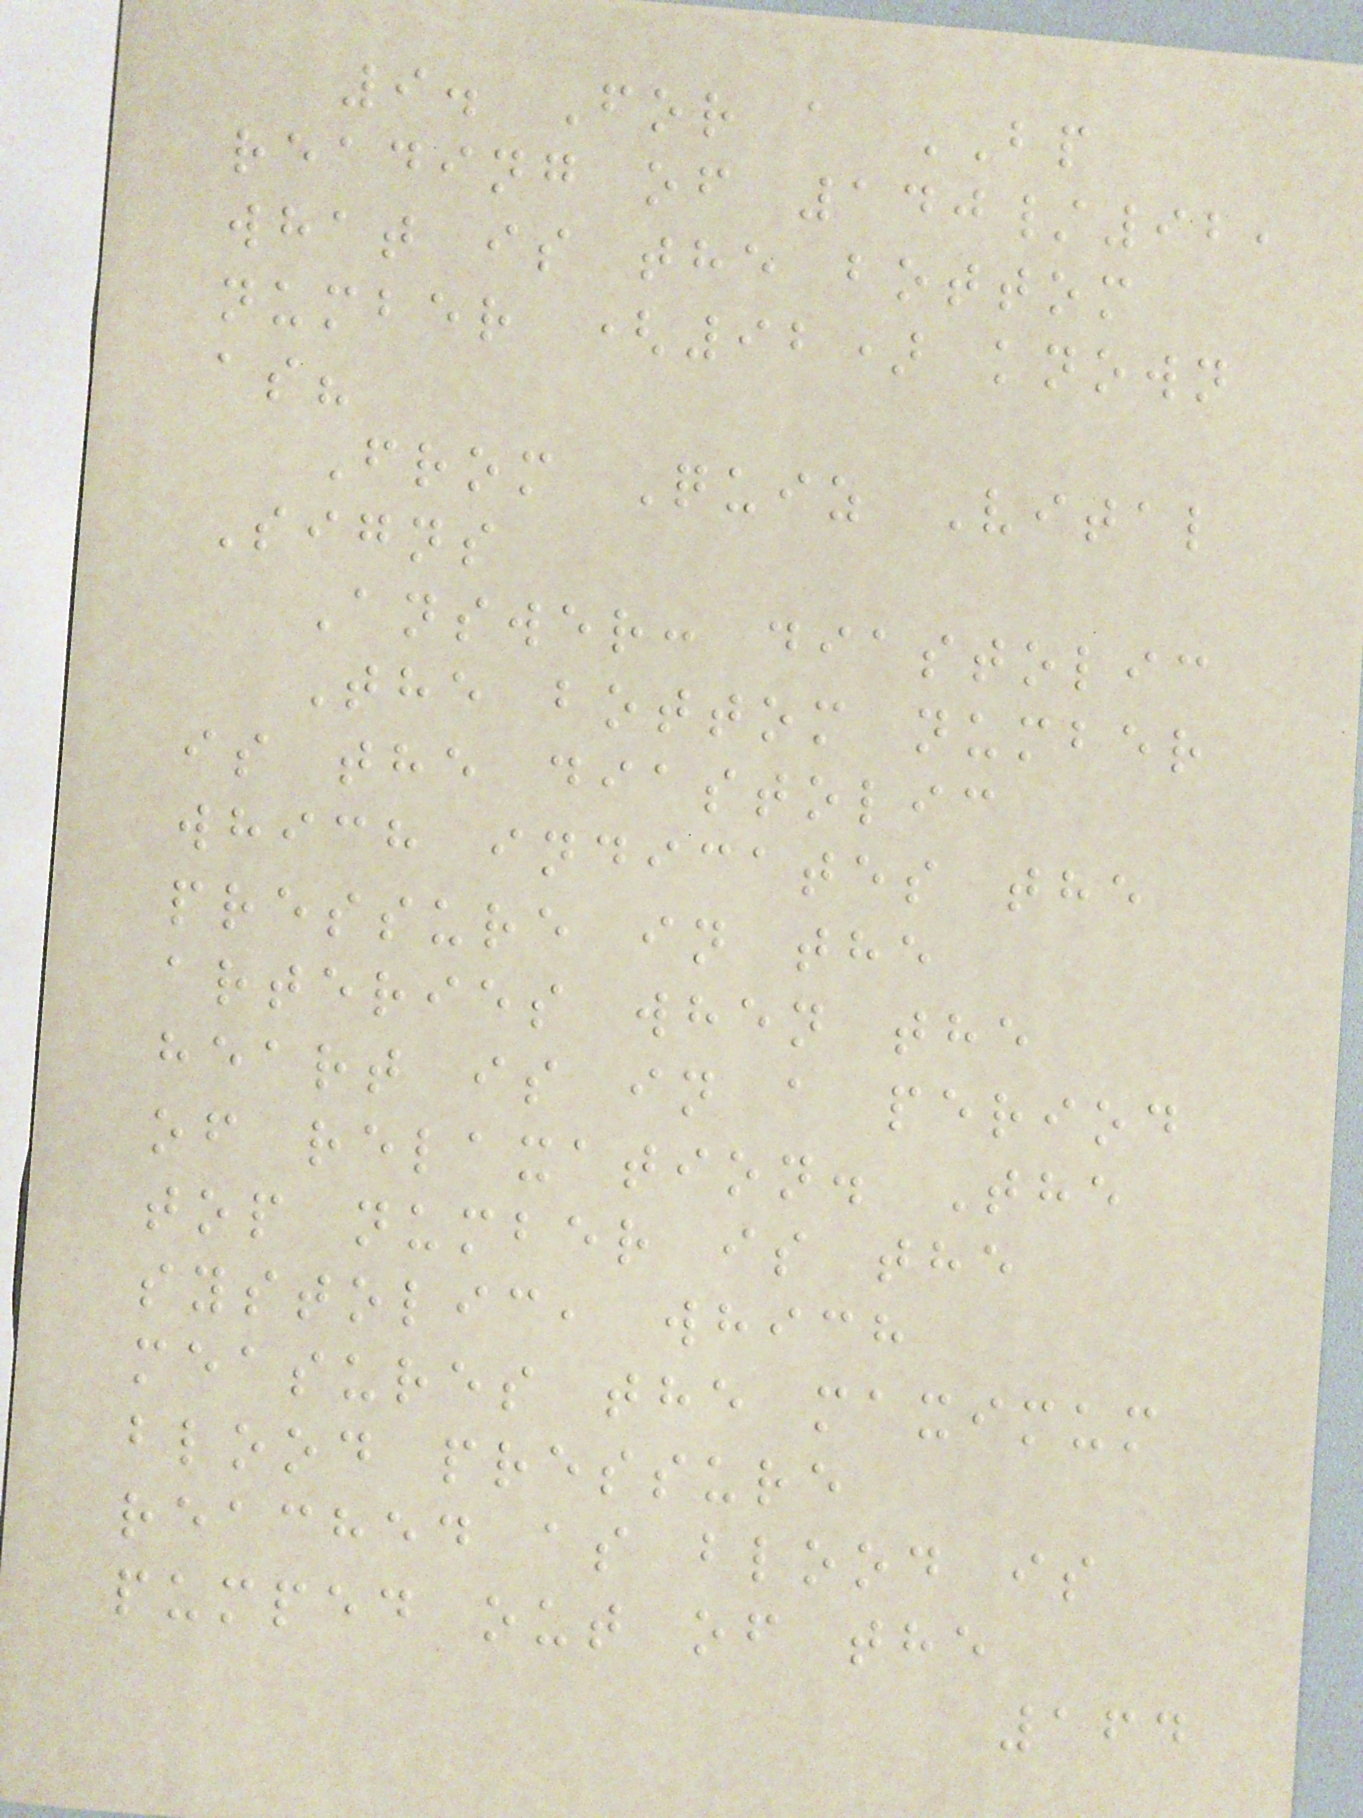9. For a BP
reading of 140/92,
what is the bottom
number (92) known
as?
From Quiz Vital
Signs
Answer: diastolic
The bottom number
is the diastolic
which indicates the
pressure in the
arteries when the
heart is in a period
of relaxation. The
top number is the
systolic, which
measures the maximum
blood pressure
reached as blood is
pumped out of the
164
